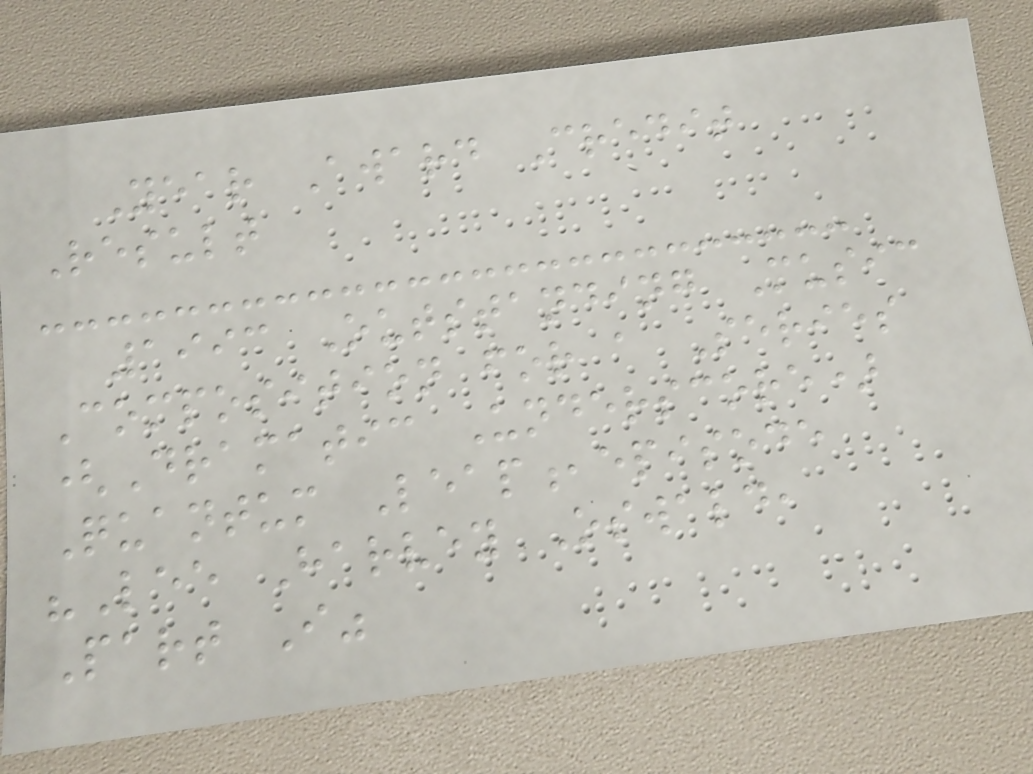Year Award Credit
Result
1993 Outstanding Music
Composition for a Series
(Dramatic Underscore)
Quantum Leap,episode
"Lee Harvey Oswald,
Part I"
